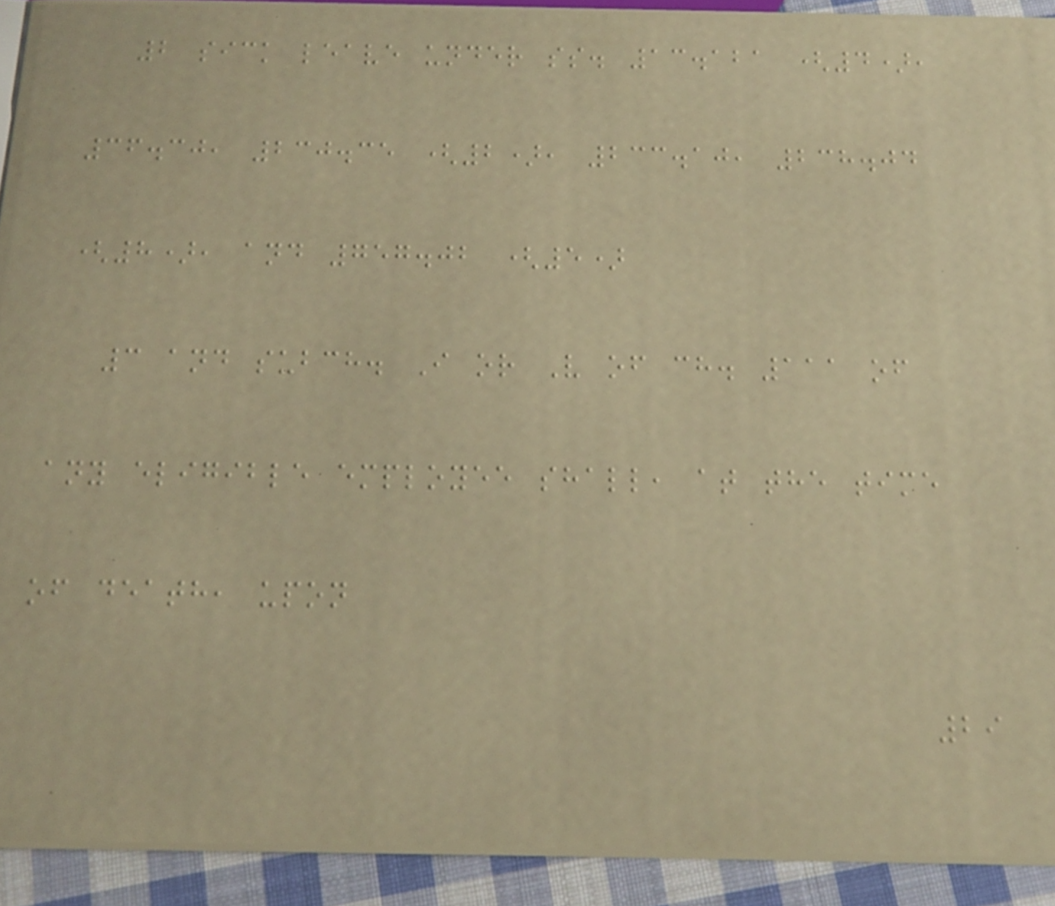2 sick leave under ss. 13.121 (4),
36.30, 230.35 (2), 233.10, 238.04
(8), and 757.02 (5)
3 and subch. I or V of ch. 111 of
any eligible employee shall, at the time
of death, upon
29
